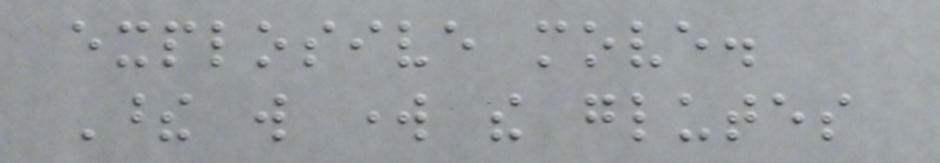explosive move.
These will work the glutes
